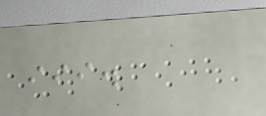iii.
